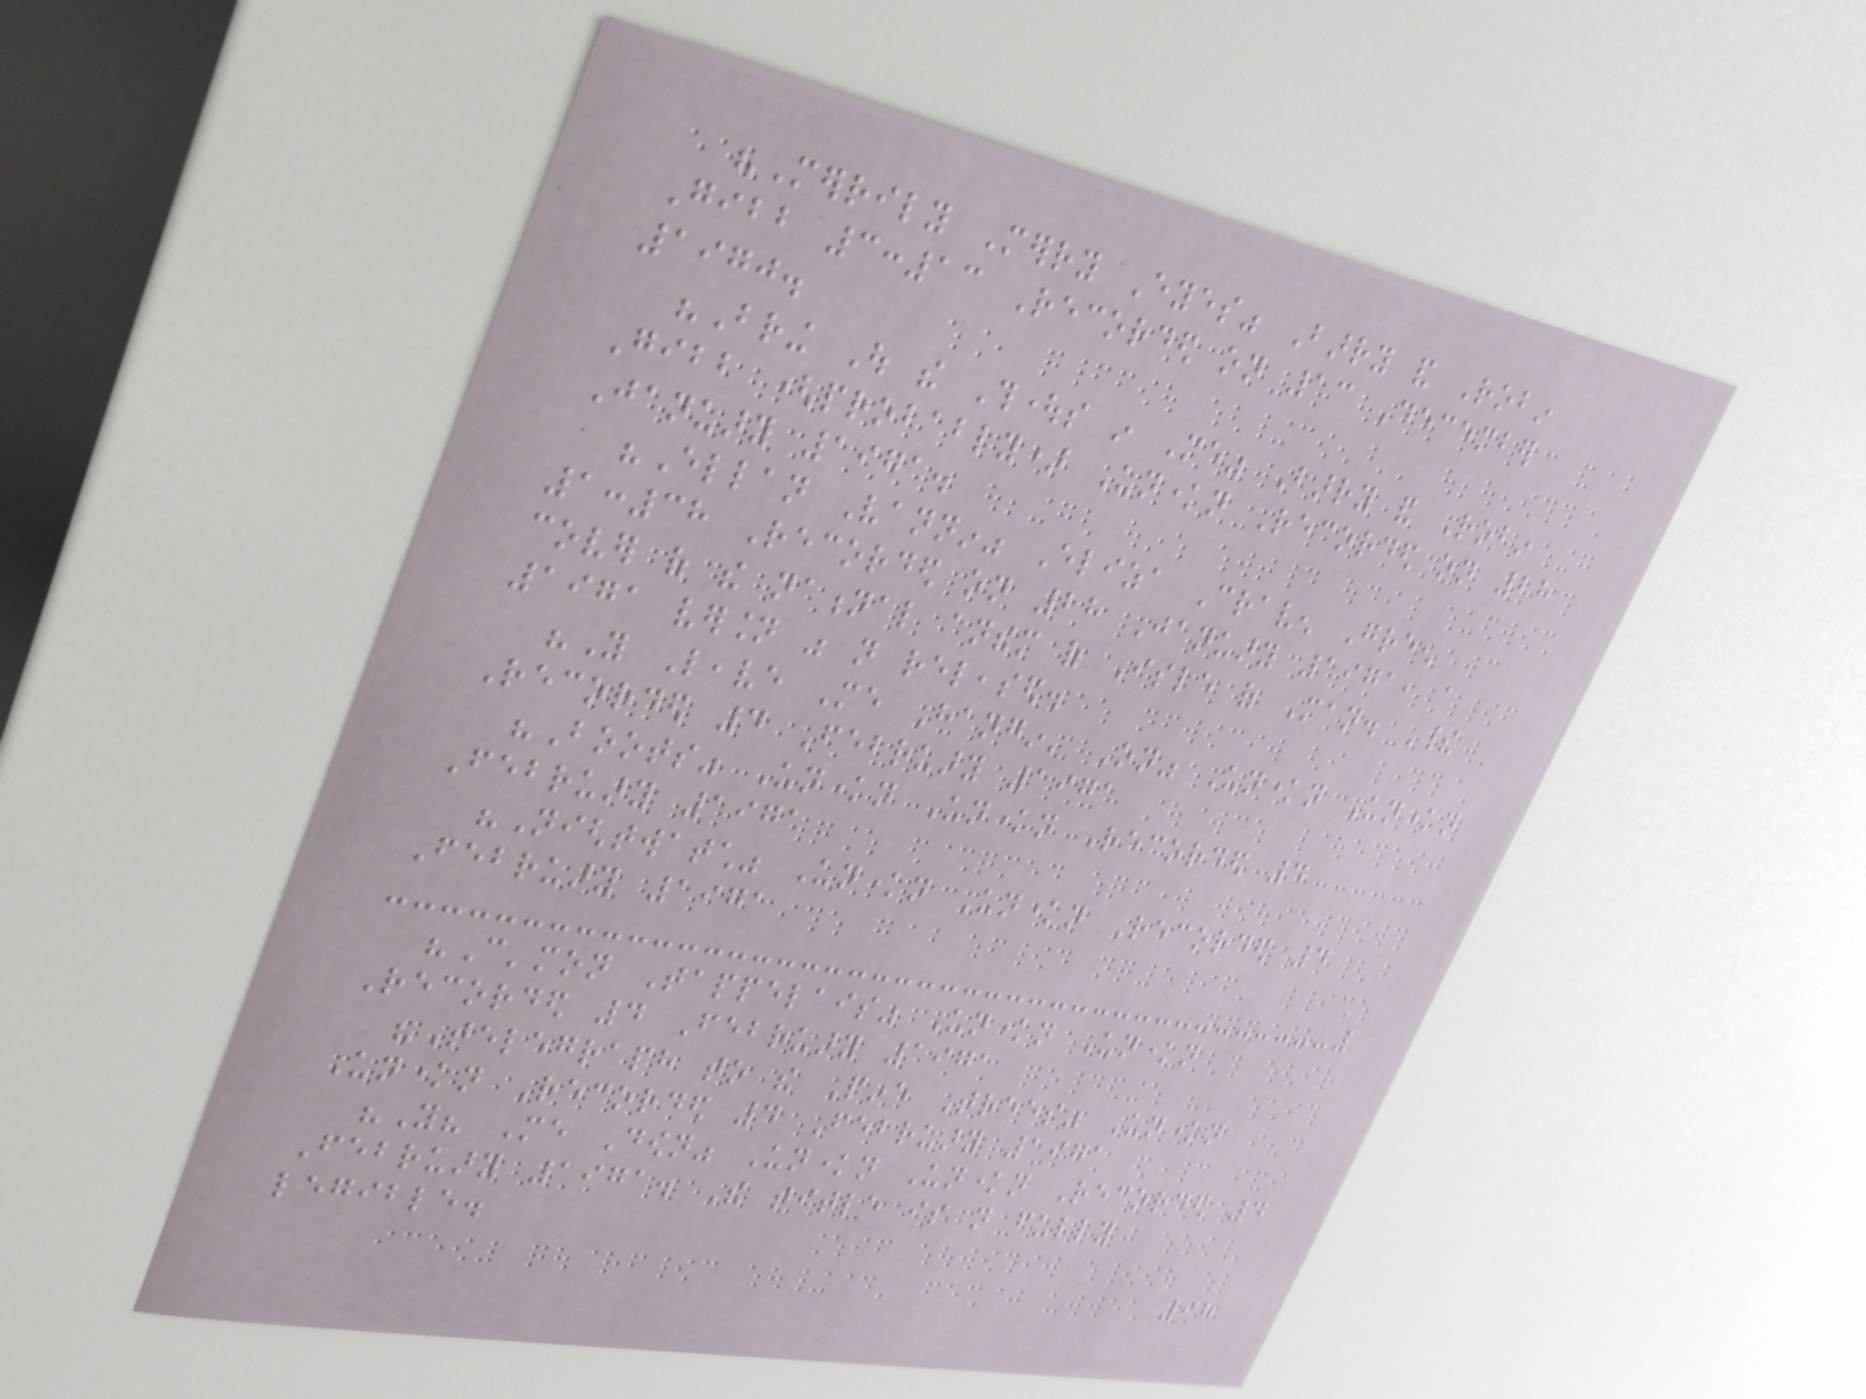"Merrily Merry Eyes" Barry and Robin
Gibb 3:13 Recorded on 13 December
1970.
"Bring Out the Thoughts in Me" Barry and Robin
Gibb (probably) Unknown Recorded on 28
January 1971.
"Ellan Vannin" Eliza Craven Green
1:38 Recorded on 28 January 1971, a
cover of the national anthem of Isle of Man. Their
1971 version was not released.
"You Leave Me Hangin' On" Unknown Unknown
Recorded 4 February 1971
"Boots" Unknown Unknown Recorded 4
February 1971
"Nightwatch" Unknown Unknown Recorded 4
February 1971
"C'mon Tappelais" Unknown Unknown
Recorded 4 February 1971
"Telegraph to the Pine Trees" Unknown
Unknown Recorded 4 February 1971
"You? Me Down" Unknown Unknown Recorded 4
February 1971. The title is not fully
legible.
98
